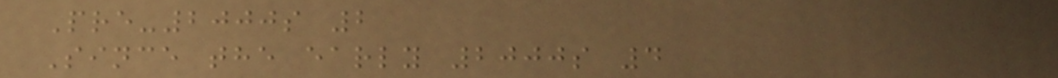Pre-2000s 2
Since the early 2000s 4
